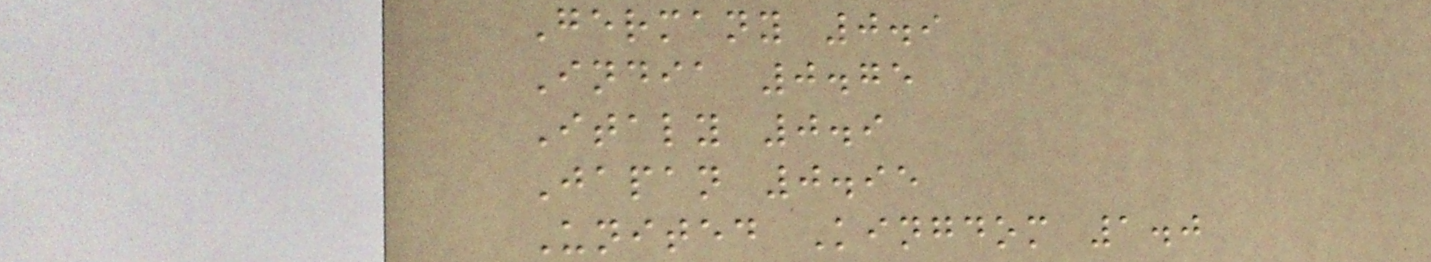Germany 0.9
India 0.75
Italy 0.9
Japan 0.95
United Kingdom 1.0
